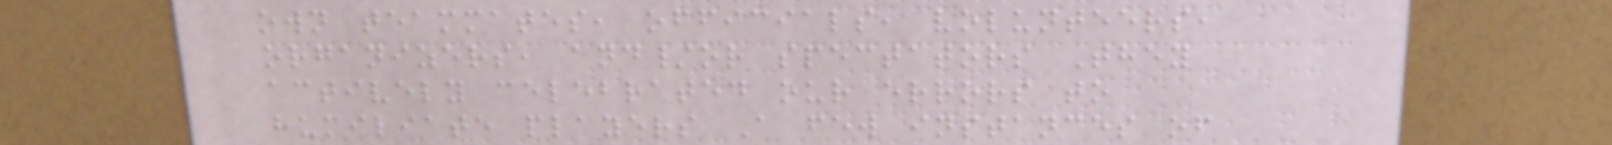own teammates, officials, volunteers,
organizers, and/or spectators They
actively celebrated our errors to
humiliate players A few instances of
